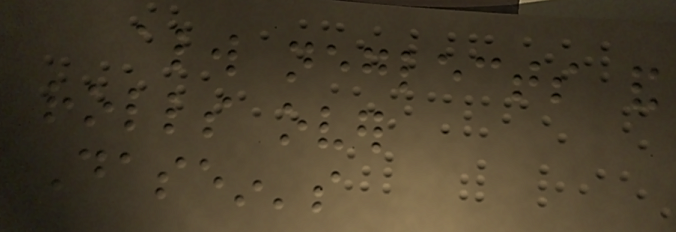always neglects and
rolls over
Dasein's
